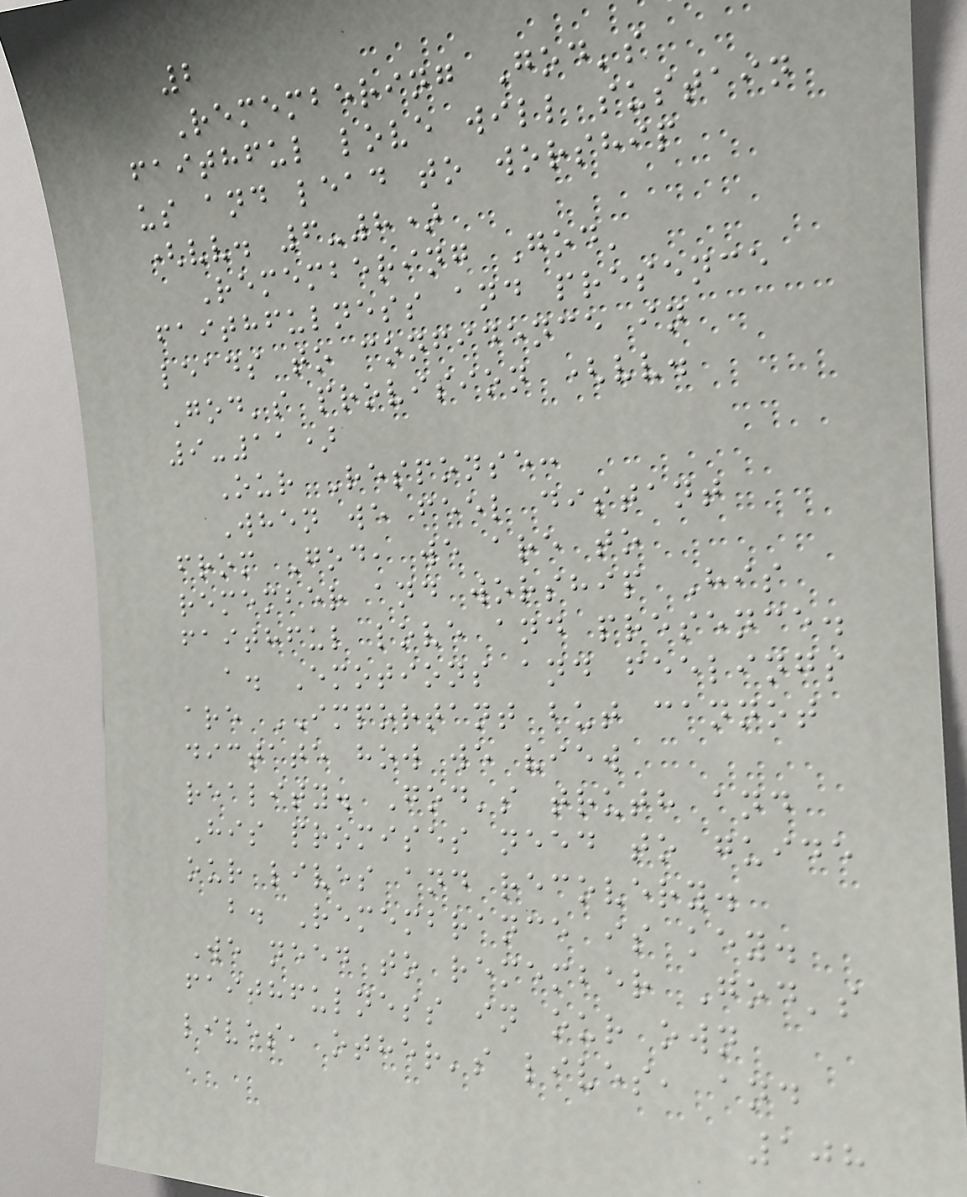2
Remembering God's
faithful love will sustain
us and lead to worship
(vv. 6-8)
Remembering God'
faithfulness and presence
leads to confidence in
God's provision (vv.
9-11)
Our Response:
When we feel distant
from God, we are to
remember and worship His
faithful love and presence.
a. Emotions and feelings
are IMPORTANT but cannot
dictate how we view
reality. God's truth and
His promises need to guide
our lives and recovery.
b. Remembrance is key.
We need to remember God's
faithfulness in our own
lives, other's lives, and
108
